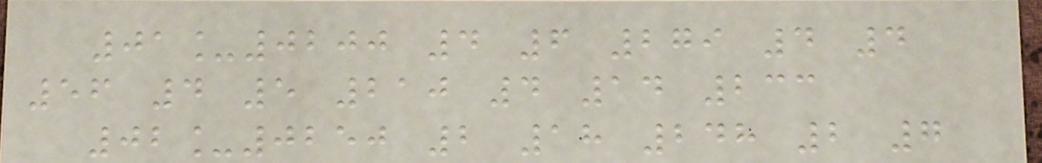01_0200 4 6 279 4 4
56 4 5 210 4 14 233
02_0250 2 18 248 2 7
